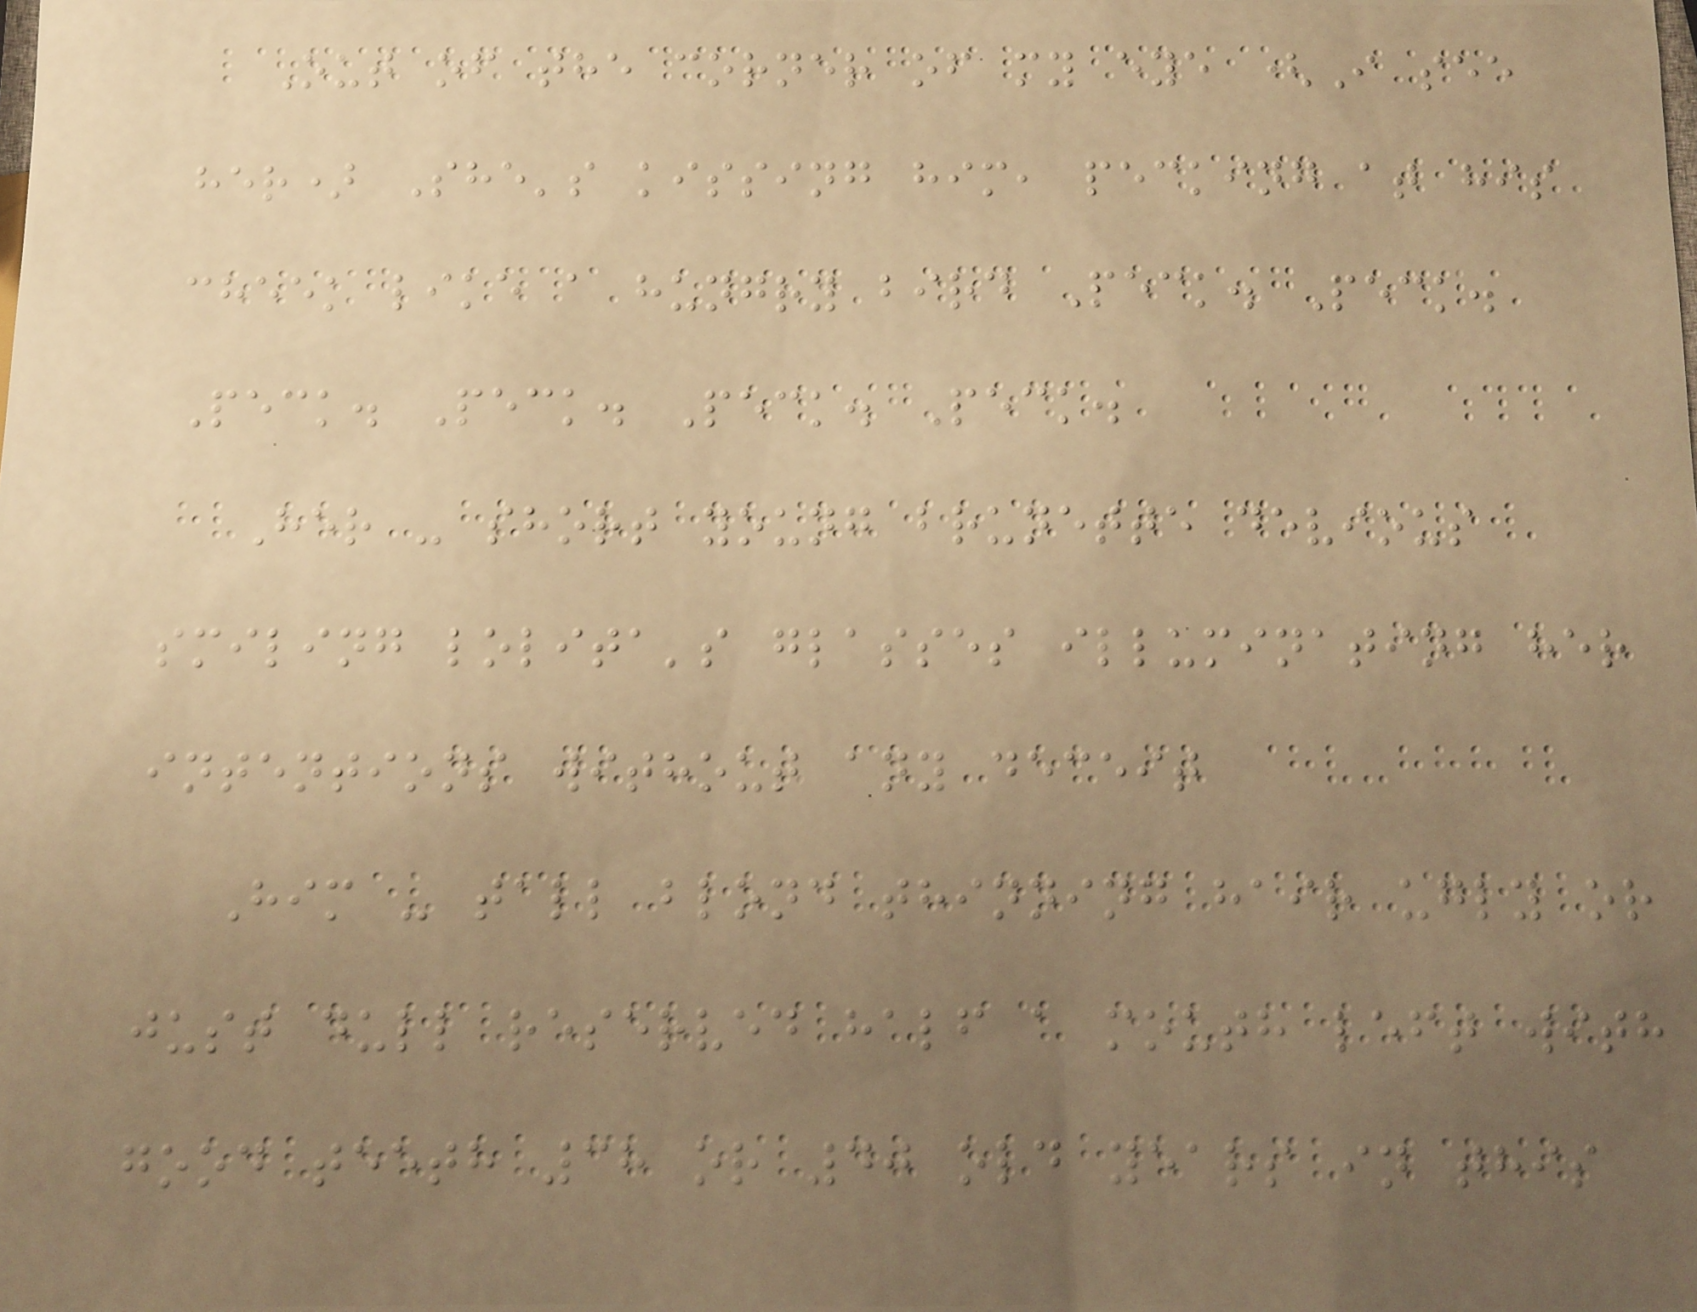Out of the corner of my eye (I see
her) She's kissing him, pecking at his
cheek like a hungry bird Peck. Peck.
Peck. Peck. Peck. Peck.
Her - short young brunette devious
smiling lolita's glasses illuminating her
intentions without any deceit
Him - tall blond thinning hair ugly or
just dull reserved half a mouth left with
good teeth 38 or 40 old years in this
